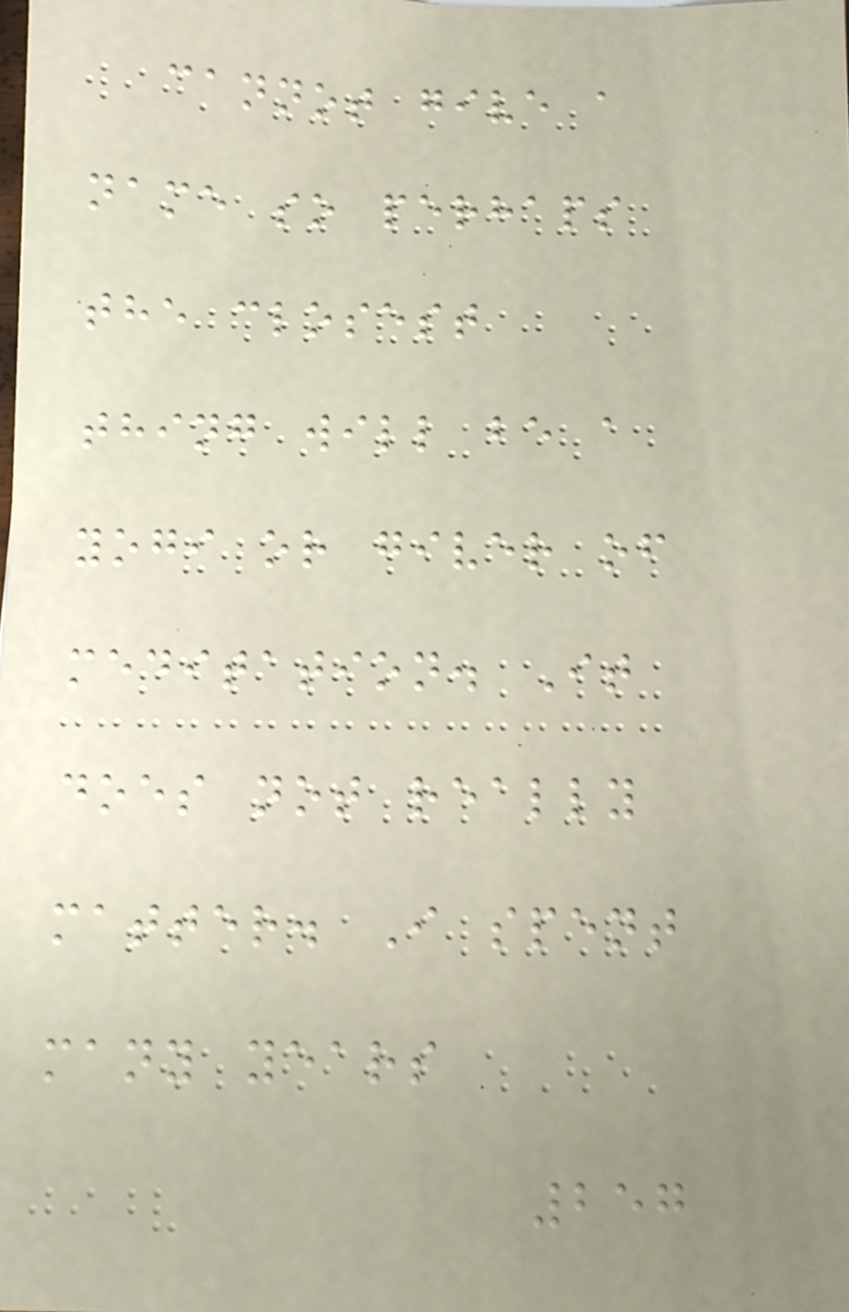cannot give a
name so perhaps
the closest
thing will be a
yogi or giver of
meditation. It
does not really
matter. I spent
many years
257
